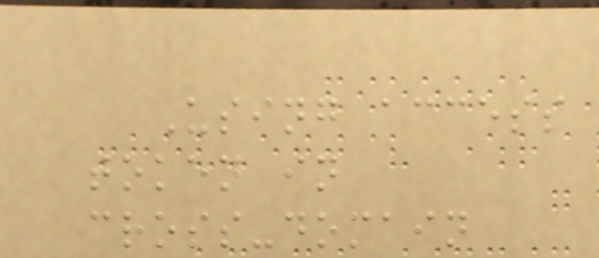Using access
token in
cross-domain
